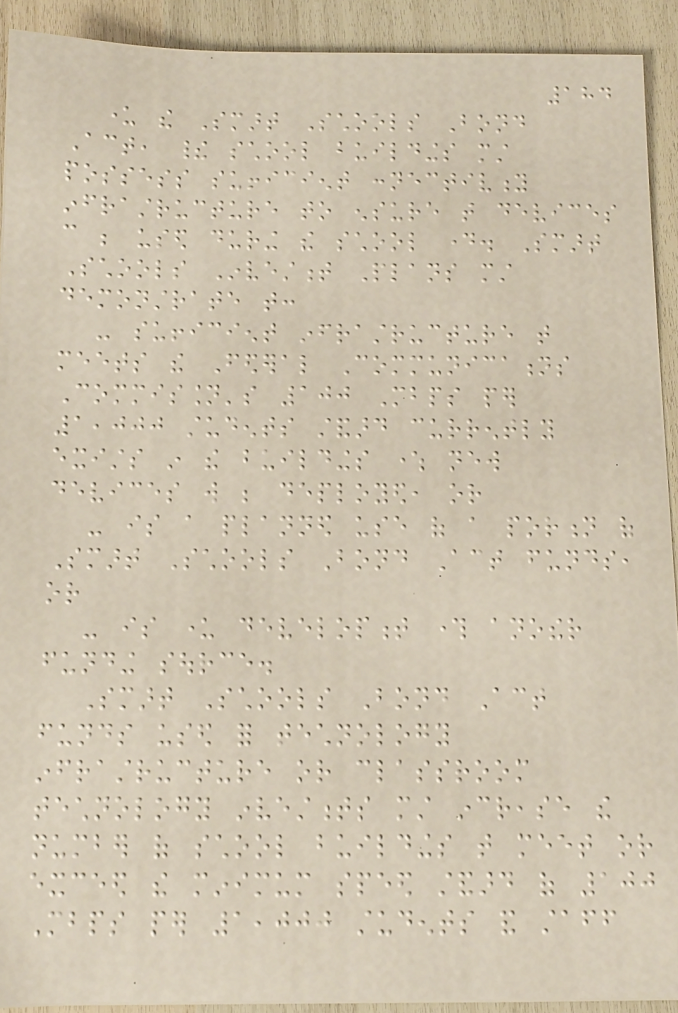184
under the Smart Schools Bond
Act, their school buildings must
possess sufficient connectivity
infrastructure to ensure that devices
can be used during the school day. Smart
Schools Investment Plans must
demonstrate that:
- sufficient infrastructure that
meets the Federal Communications
Commission's 100 Mbps per
1,000 students standard currently
exists in the buildings where new
devices will be deployed, or
- is a planned use of a portion of
Smart Schools Bond Act funds,
or
- is under development through another
funding source.
Smart Schools Bond Act
funds used for technology
infrastructure or classroom
technology investments must increase the
number of school buildings that meet or
exceed the minimum speed standard of 100
Mbps per 1,000 students and staff
